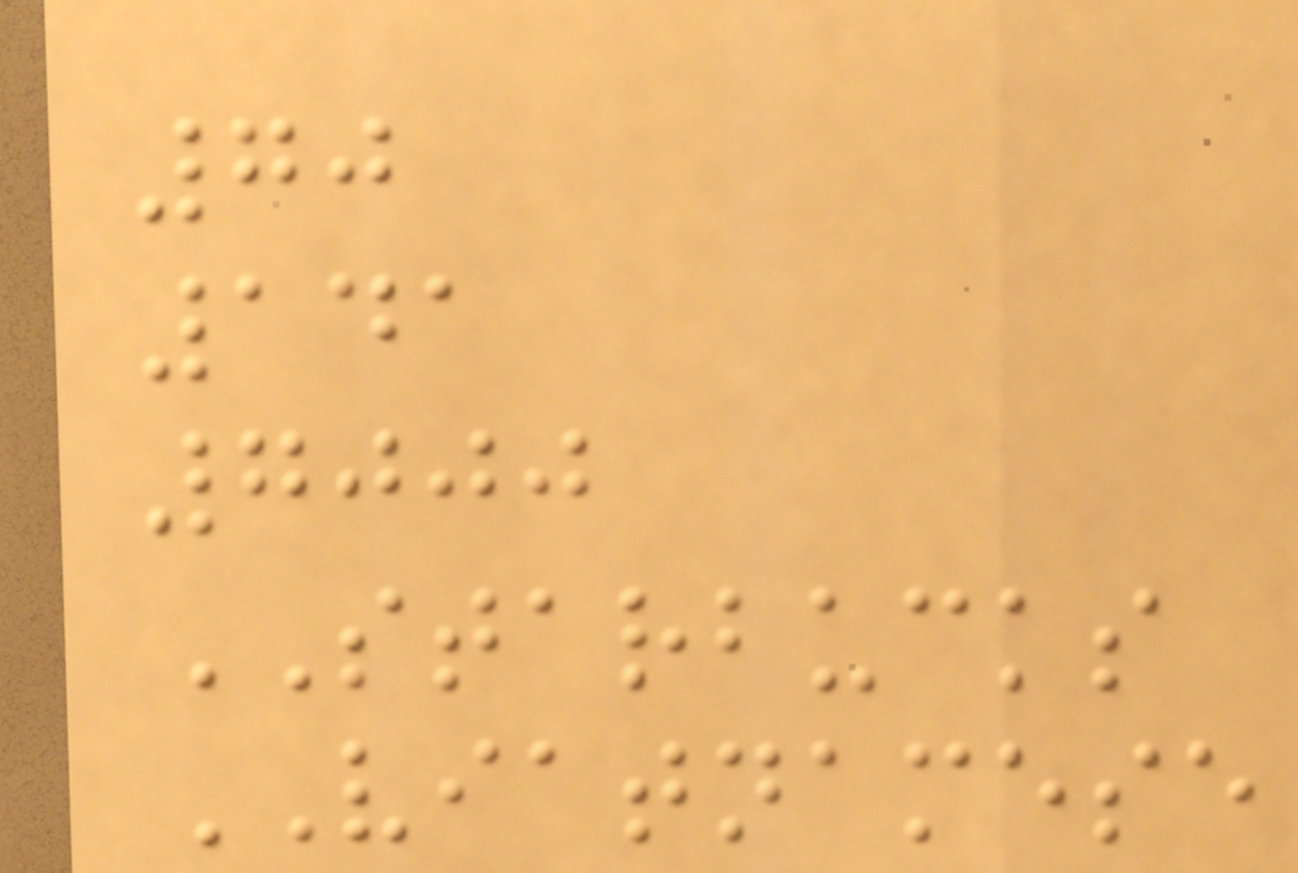70
141
7000
STARBUCKS
VIATNAMESE
